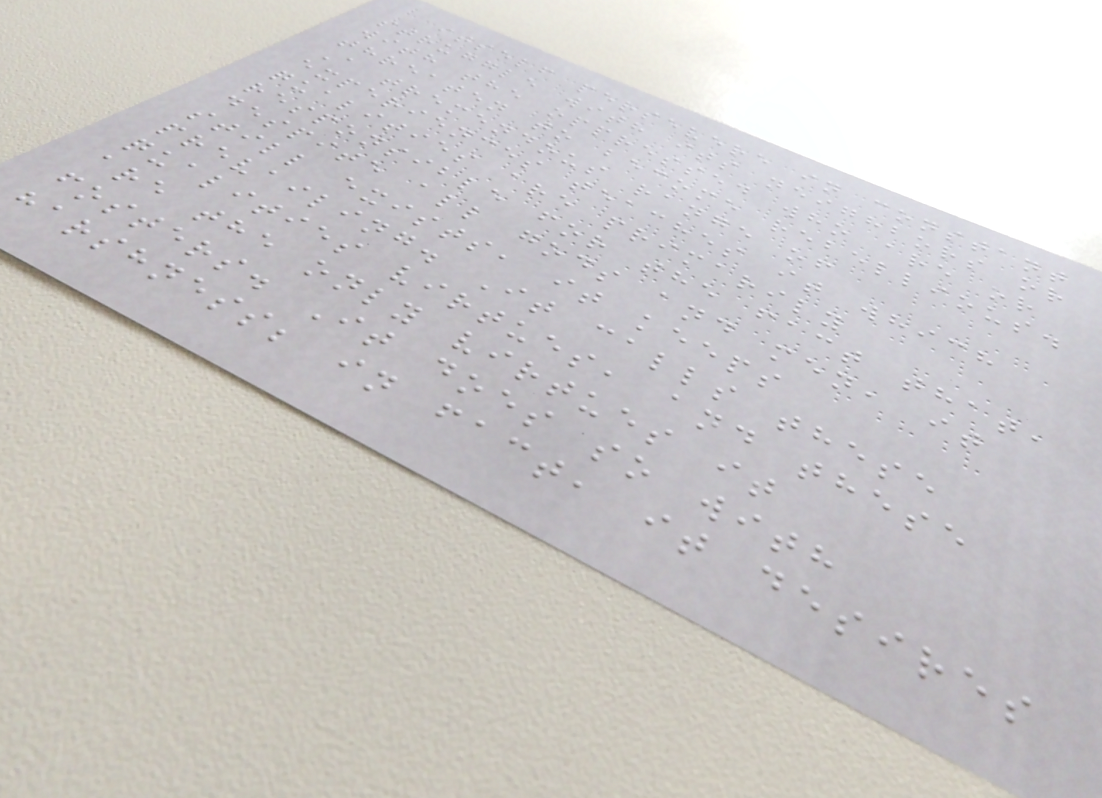itself persevere in constant
struggle with its neighbors or
with the oppressed who are or
threaten to become rebellious.
A tremendous range of
experiences teaches it which
qualities are primarily
responsible for the fact that,
despite all gods and men, it
still exists, it keeps
prevailing. It calls these
qualities virtues, and these
are the only virtues it
fosters. It does so with
harshness; in fact, it desires
